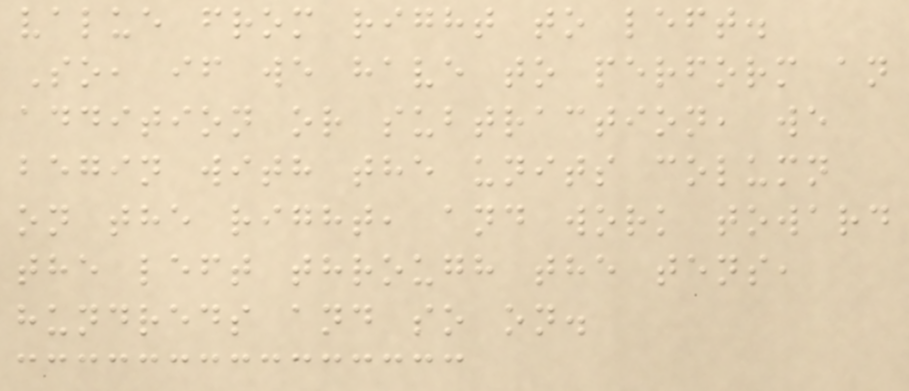value from right to left.
So, if we have to perform an
addition or subtraction, we
begin with the units column
on the right, and work toward
the left through the tens,
hundreds and so on.
